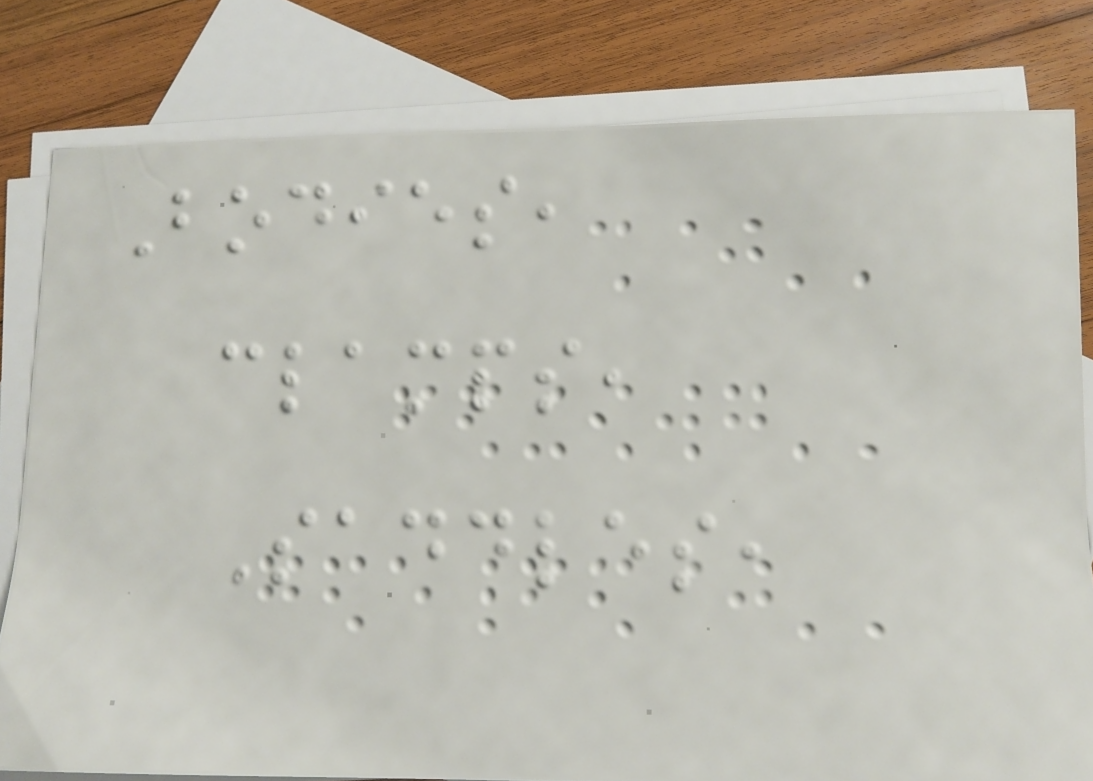Bodies,
clamps,
Saddles,
